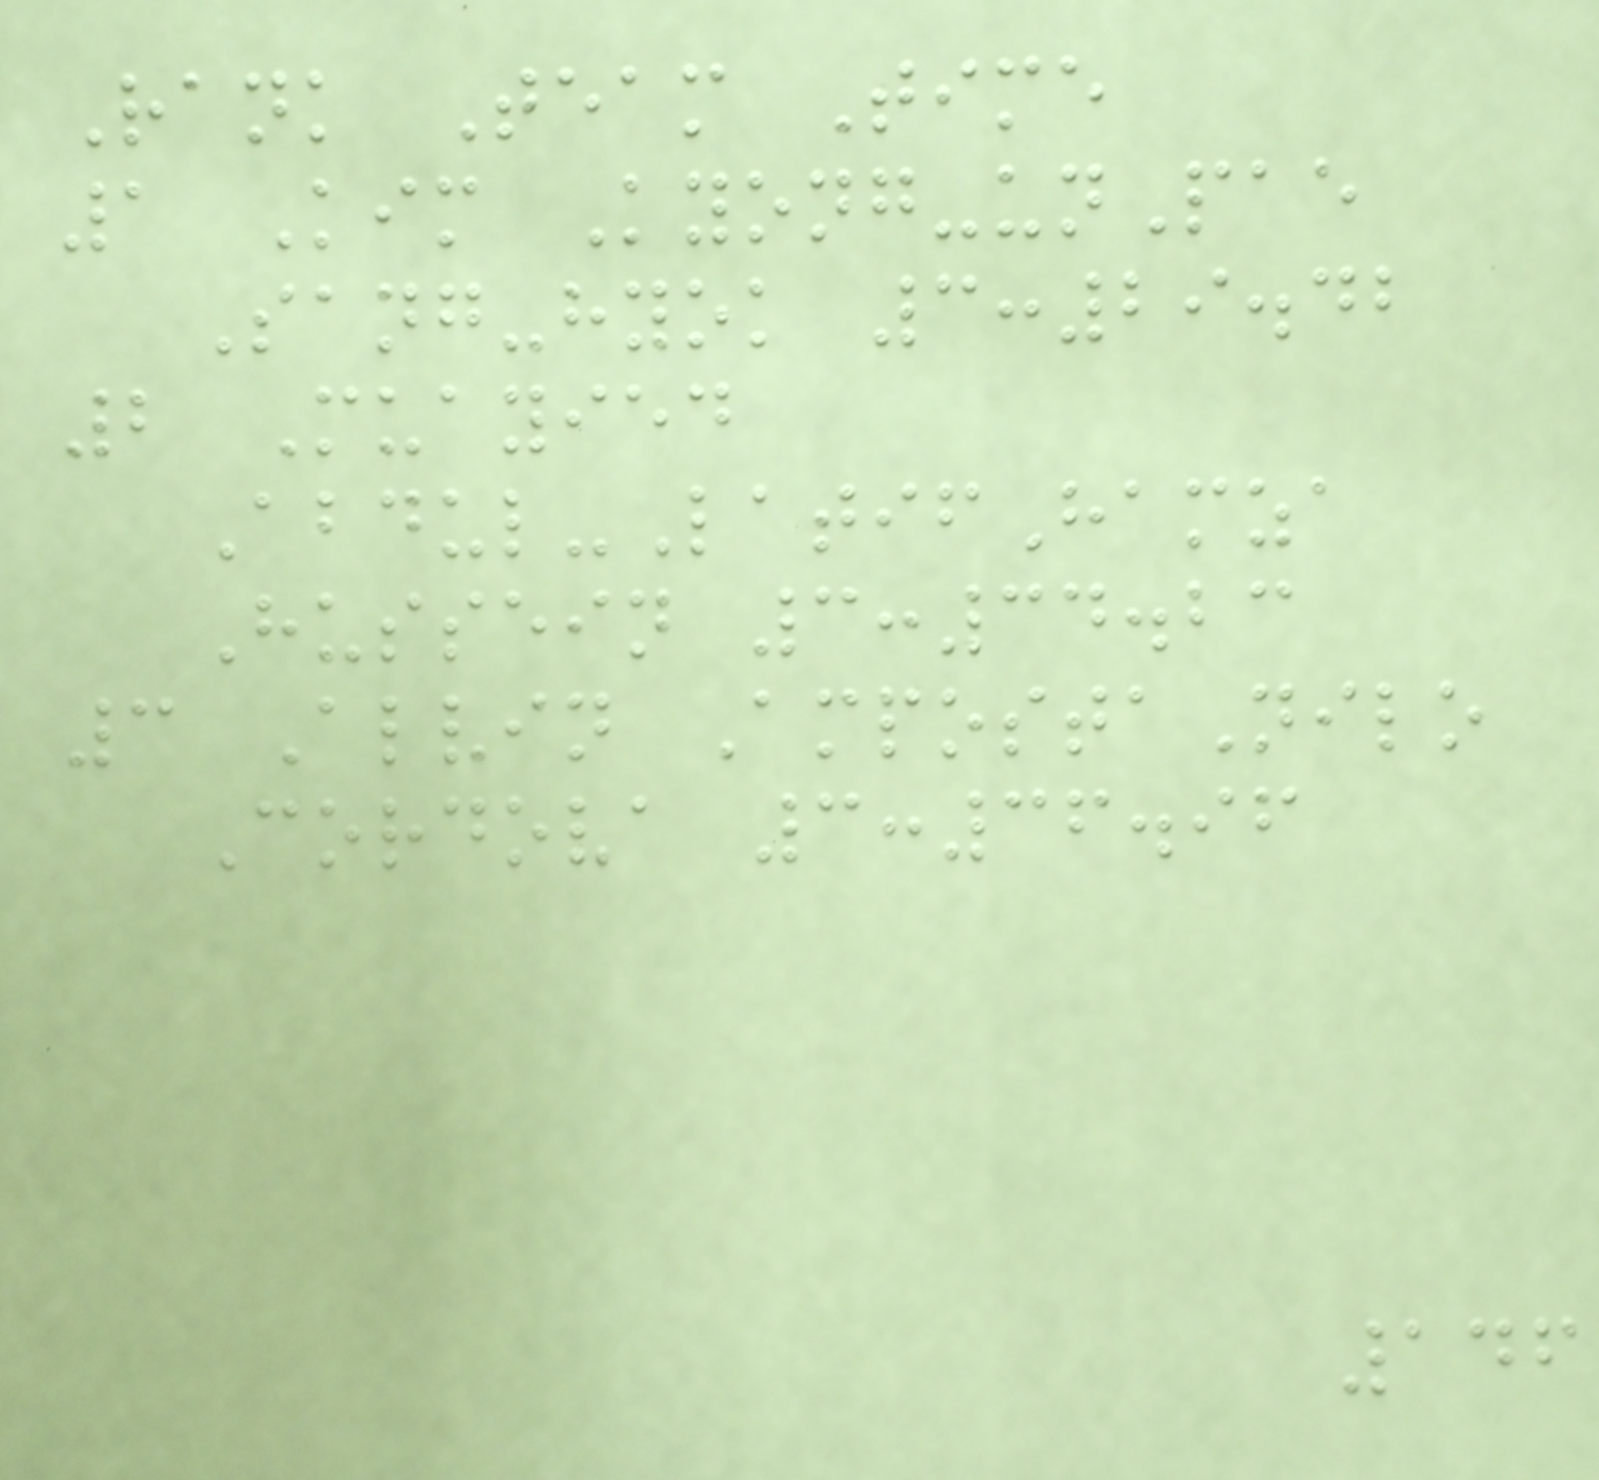Rank Team Time
1 Kim Kyong-unPae
Sang-hyok 3:29.42
2 Muayied
Abdul-LatifHamza
Hussein 3:34.23
3 Alvin AmpostaNilo
Cordova 3:36.96
146
